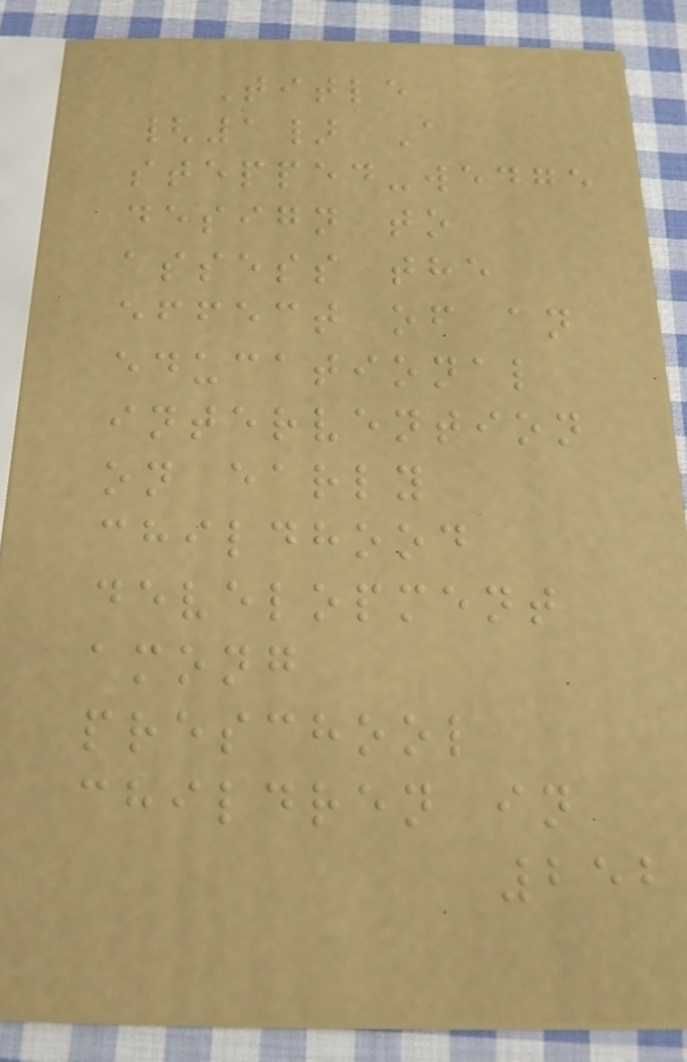Title
{1} A
stepped-wedge
design to
assess the
effect of an
educational
intervention
on early
childhood
development
among
preschool
children in
252
